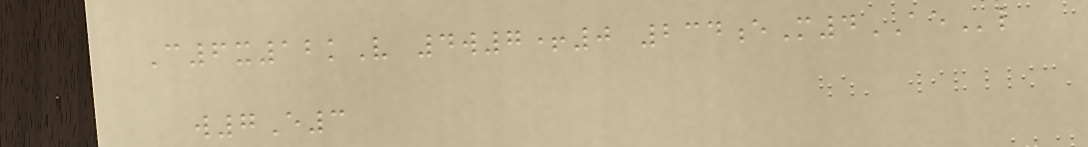C6x12kV 4w7+0 234eM4AEl
w7E3
